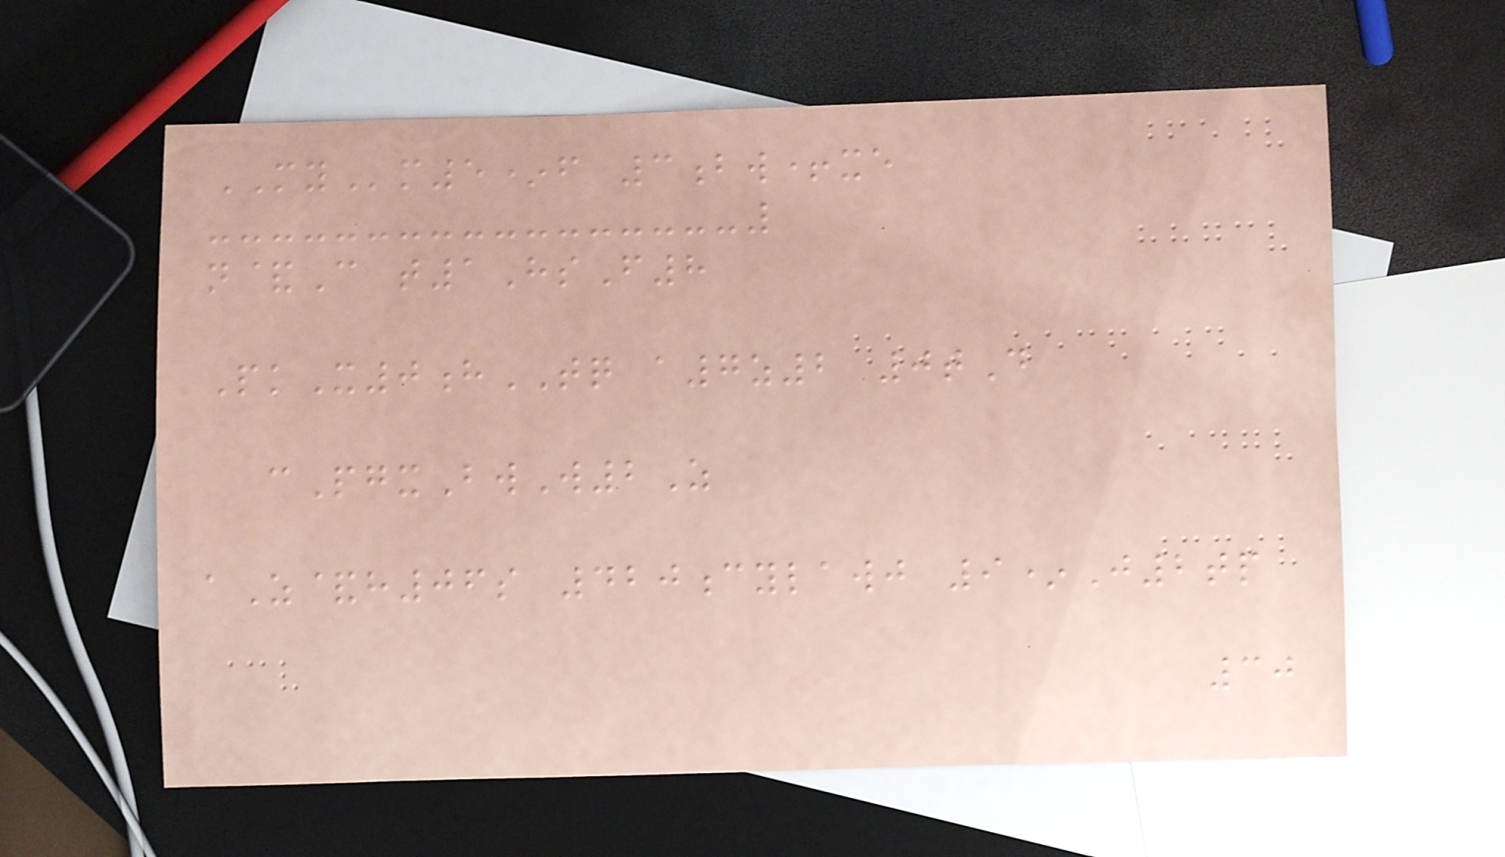MYm5*f 3bw+xe
n&C t1HsF8
PkX0hTQ a7z2 0tD
cPgxBwW2Z
aZ&h06s 420cylawj 9*J2tp
30
